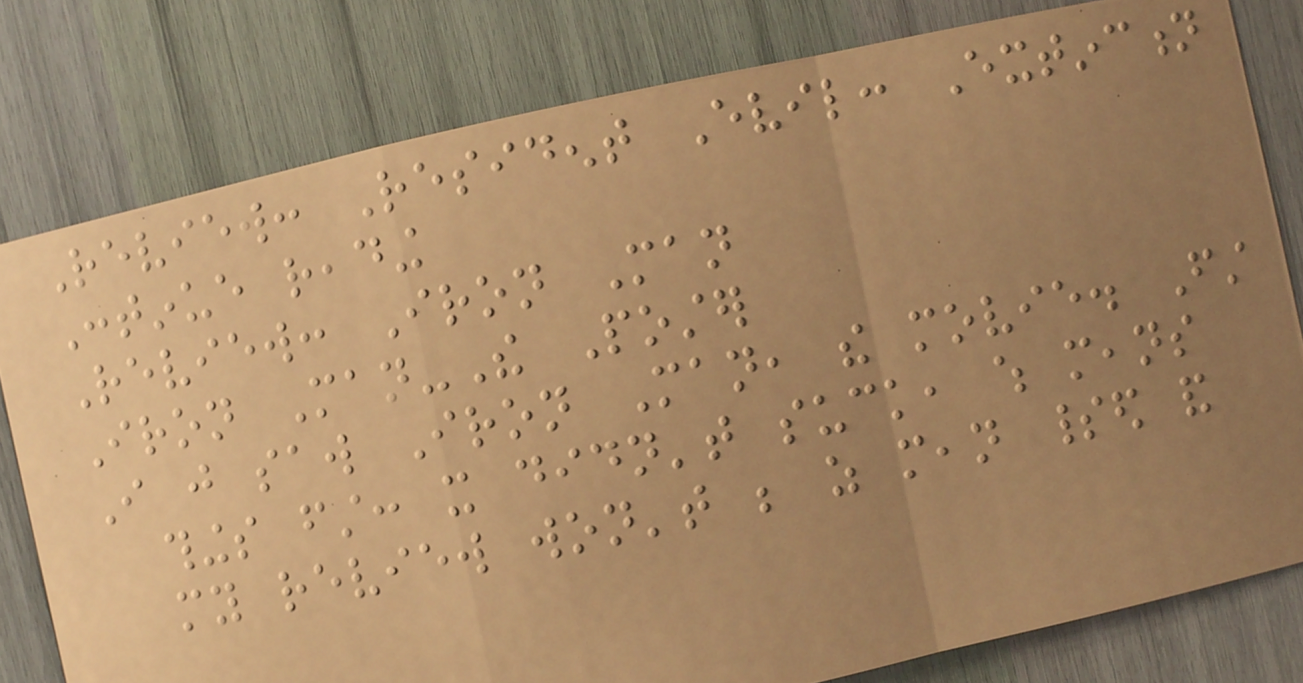Review: Resident Evil: Extinction
Continue reading
Review: Iron Man
Iron Man-The Poster
I just saw Iron Man, the movie. First
things first: it didn't suck, which means
my review won't be as mean spirited and
